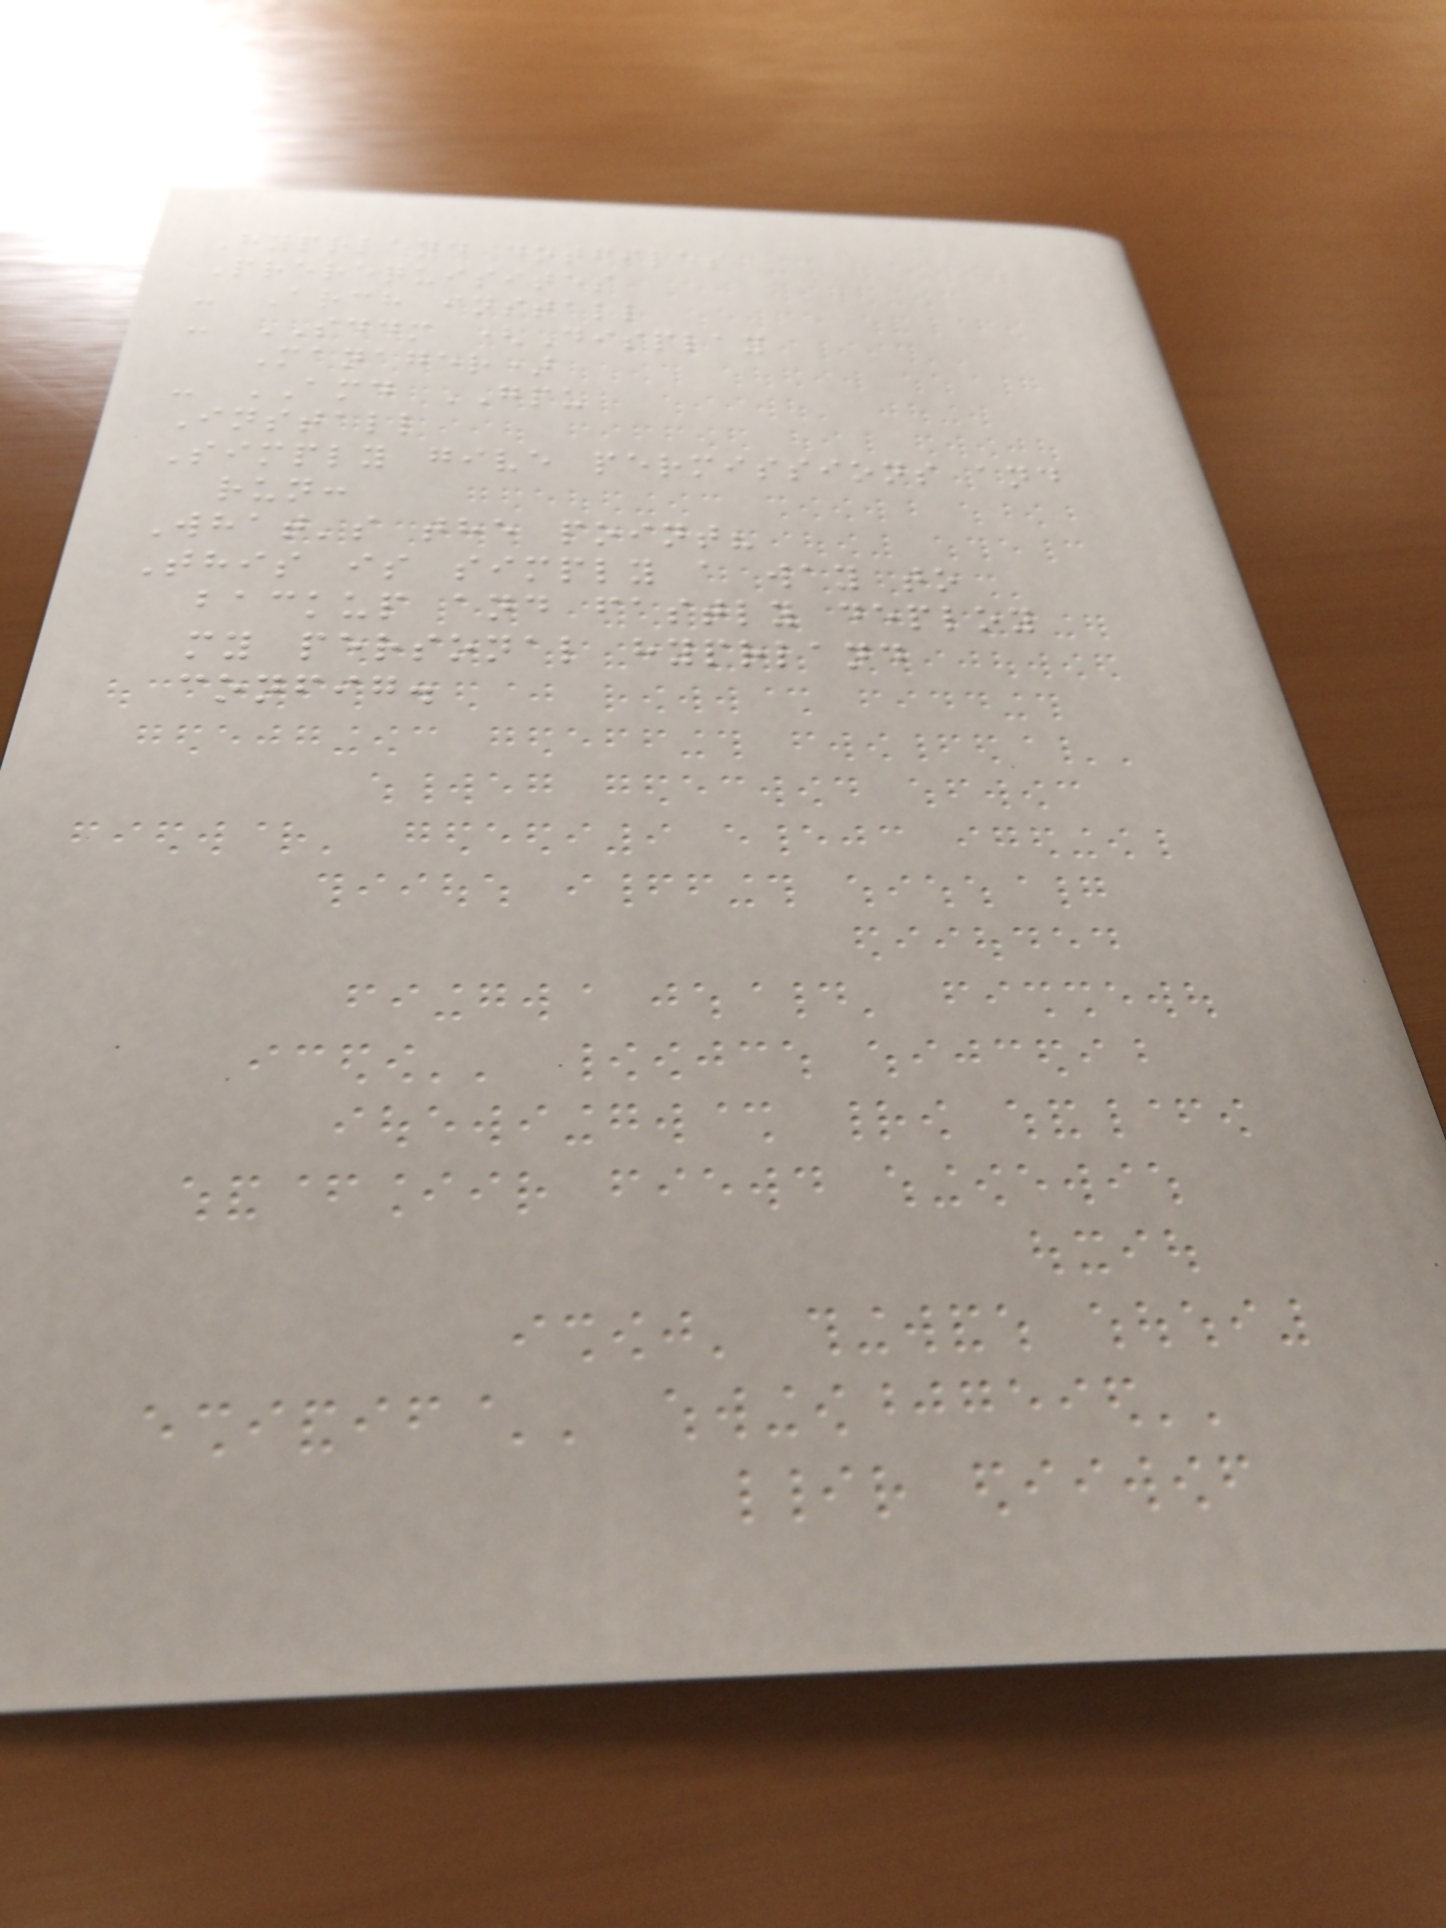Hyprland dotfiles
Prerequisites
- Arch install
- SDDM (Display
Manager)
- AMD GPU
Install
Simply give permissions and
run:
What's the point?
This is simply a way to
backup and fastly deploy
my personal hyprland
config.
